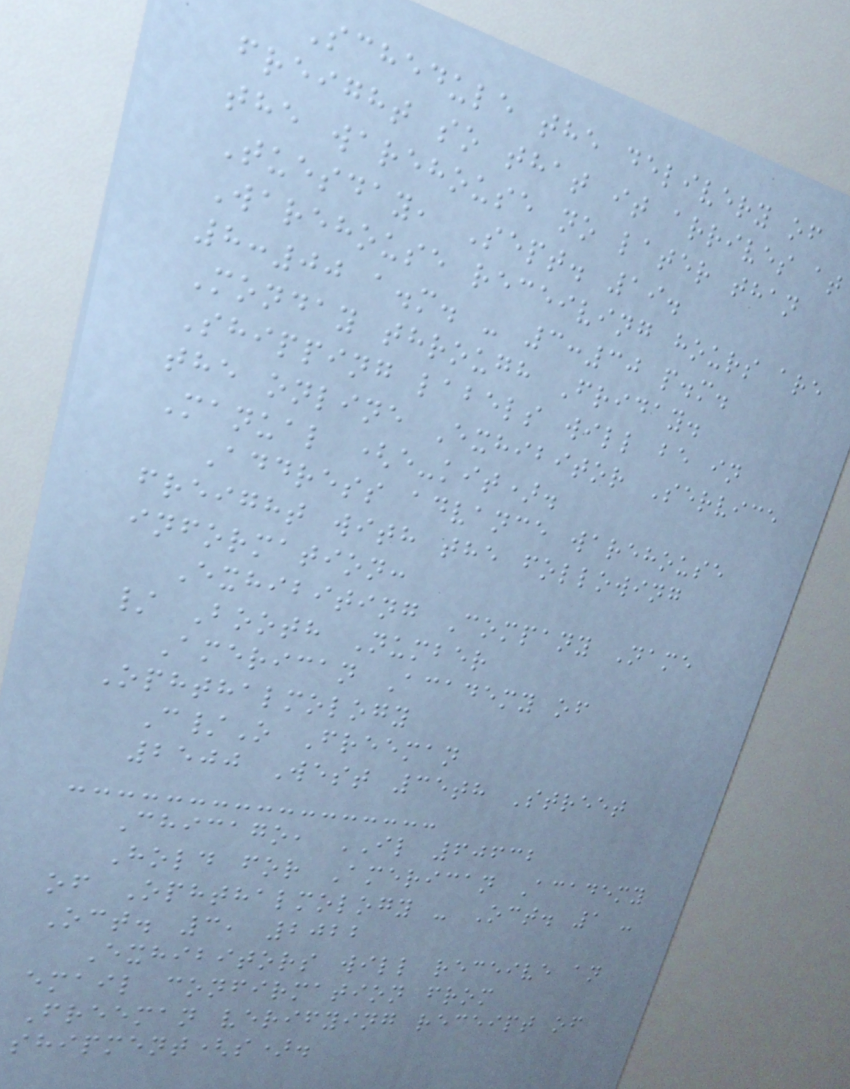Schedule the delivery of
freight so that it arrives at
the warehouse no later than
Tuesday, Sept. 19.
Warehouse receiving hours are
8:00 a.m. - 3:30 p.m.
Monday through Friday.
Shipping labels will be in
the online Exhibitor Service
Manual (e-kit).
Address advance warehouse
freight with the following
information:
Exhibiting Company Name
/ Booth Number
American Academy of
Ophthalmology
C/O Freeman
2500 West 35th Street
Chicago, IL 60632
Hold for American Academy
of Ophthalmology - Oct. 1 -
Oct. 3, 2022
Exhibitors will receive an
email confirmation from
Freeman verifying receipt of
shipment(s).
